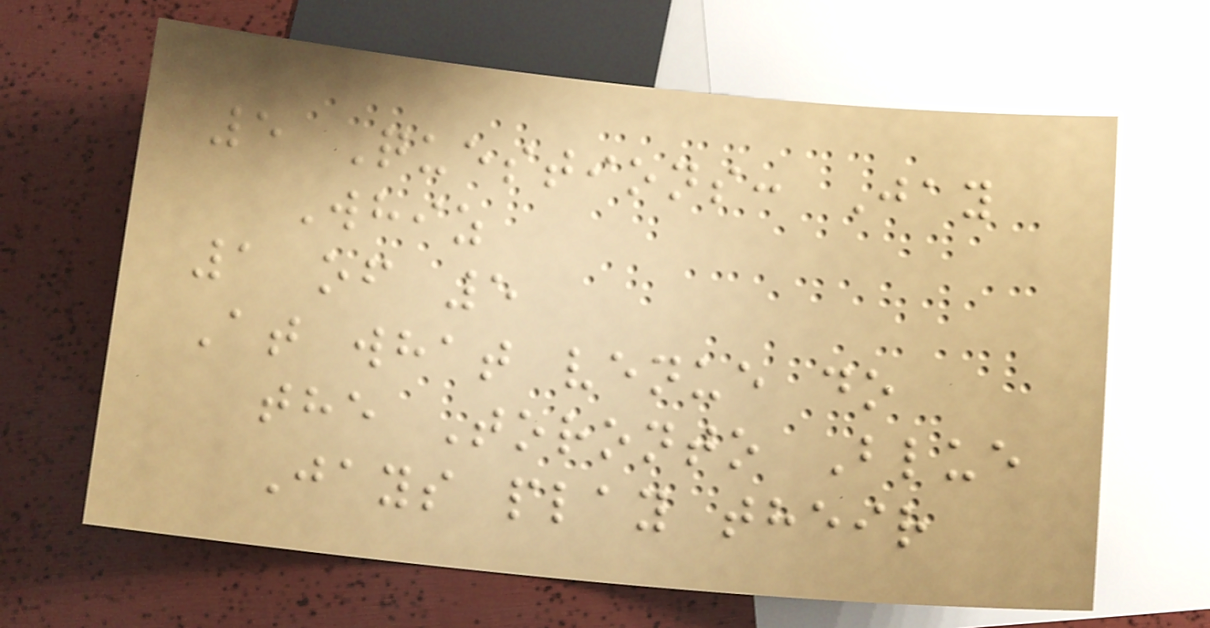5 Questions: Jay
Whiz
1 of 5
At what venue do
the Toronto Blue
Jays play their
